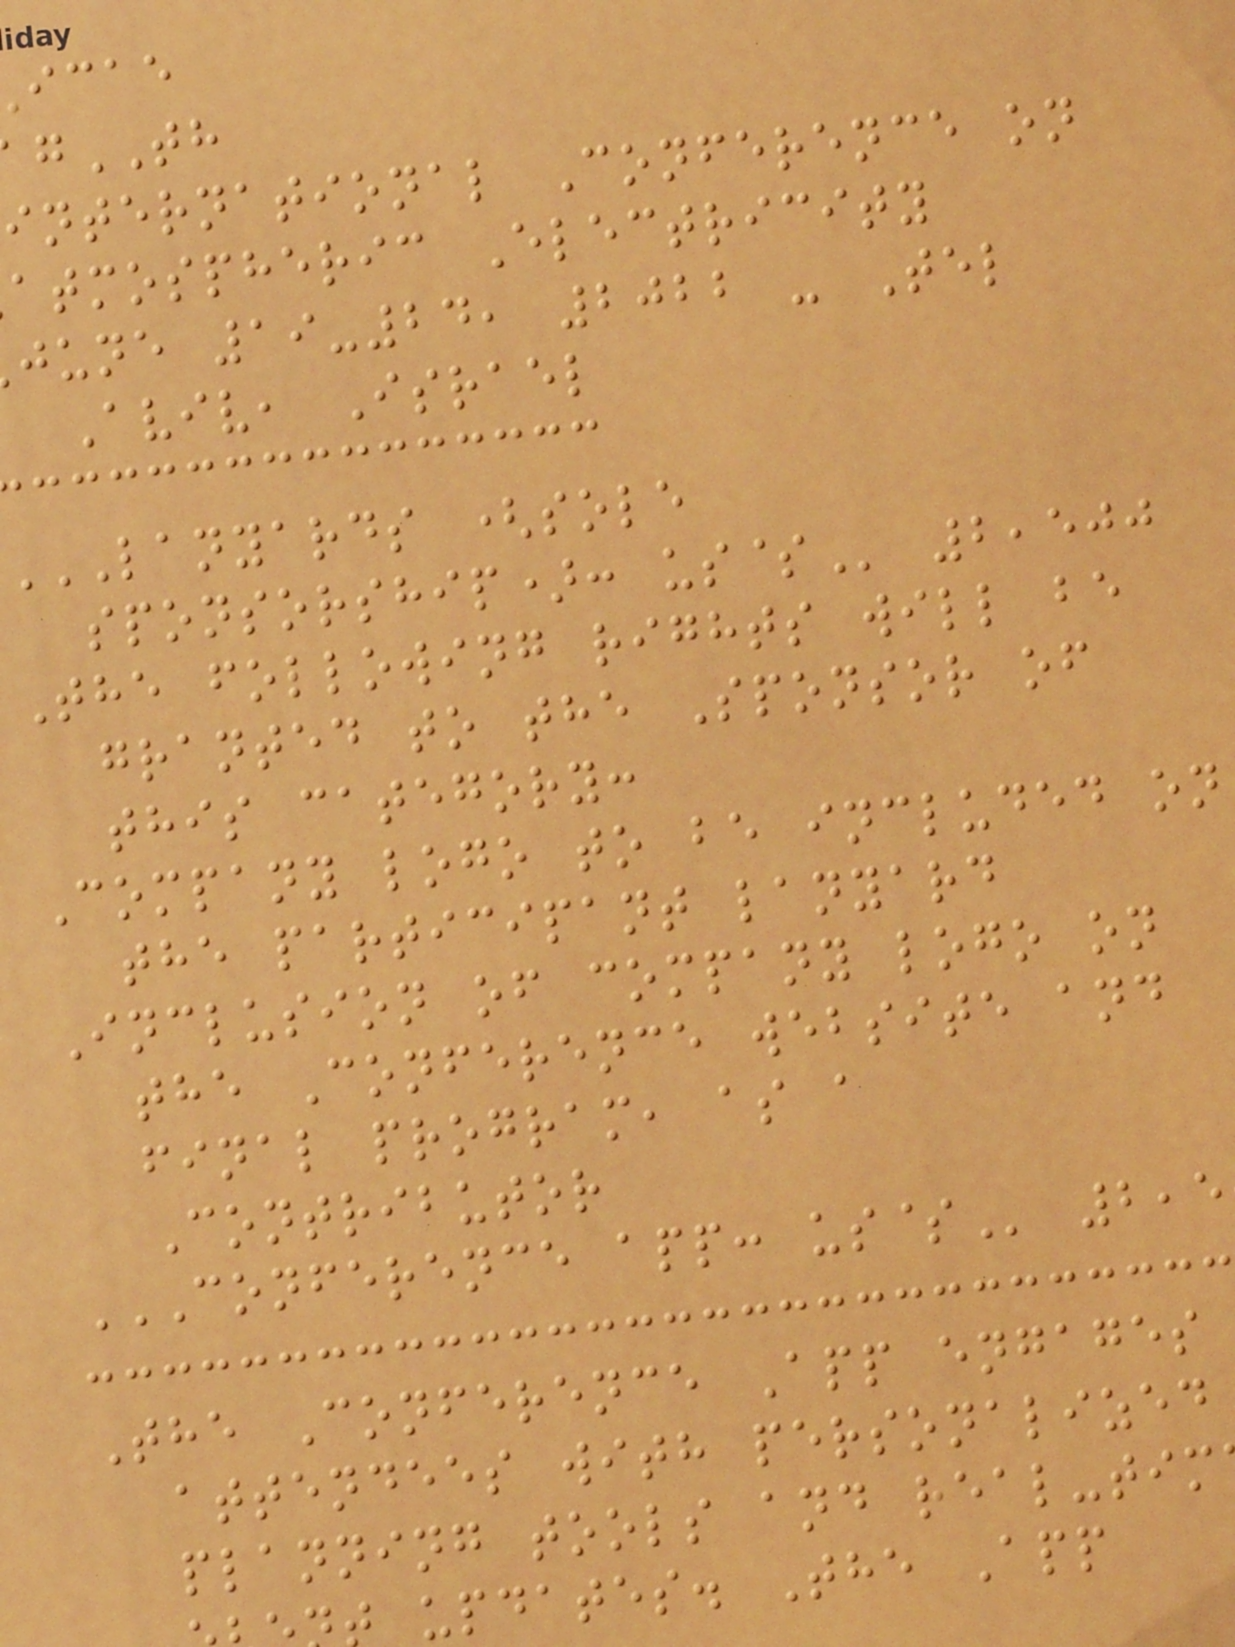icae
TH
international Conference on
atmospheric Electricity
june 19-24, 2022 - Tel
Aviv, Israel
LANYARDS (SOLE
sponsorship):
The following rights will be
granted to the Sponsor of
this category:
Company logo to be included on
the participant lanyard
Inclusion of company logo on
the Conference website and
final program, as a
Contributor
CONFERENCE APP: US$ 2,5
The Conference App engages
attendees with personalized
planning tools and real-tim
updates. The App
